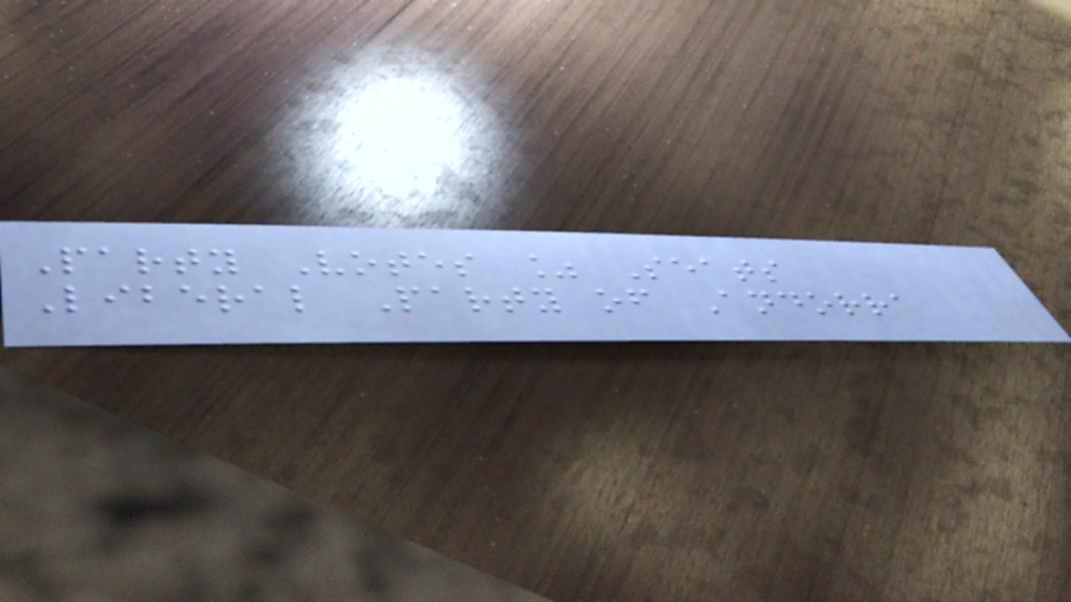Party Votes % Seats
Liberal Party of Andorra
